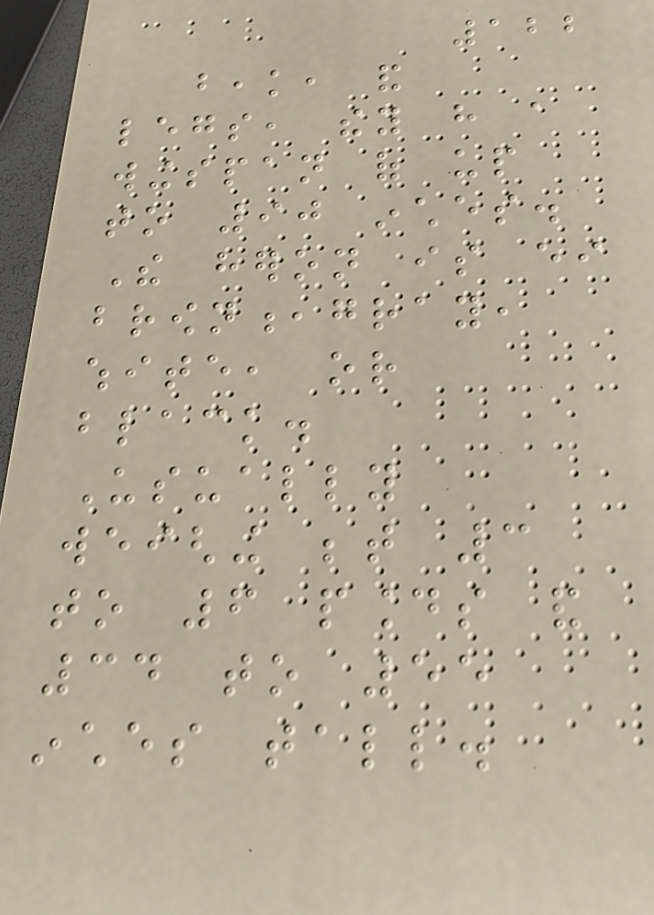122
beak, and
legs, they have a
wingspan of up
to 90 inches.
The heron is either
brown,gray,
white, or
black.
Usually
weighing between 3
to 6 pounds and
34 to 55
inches tall.
